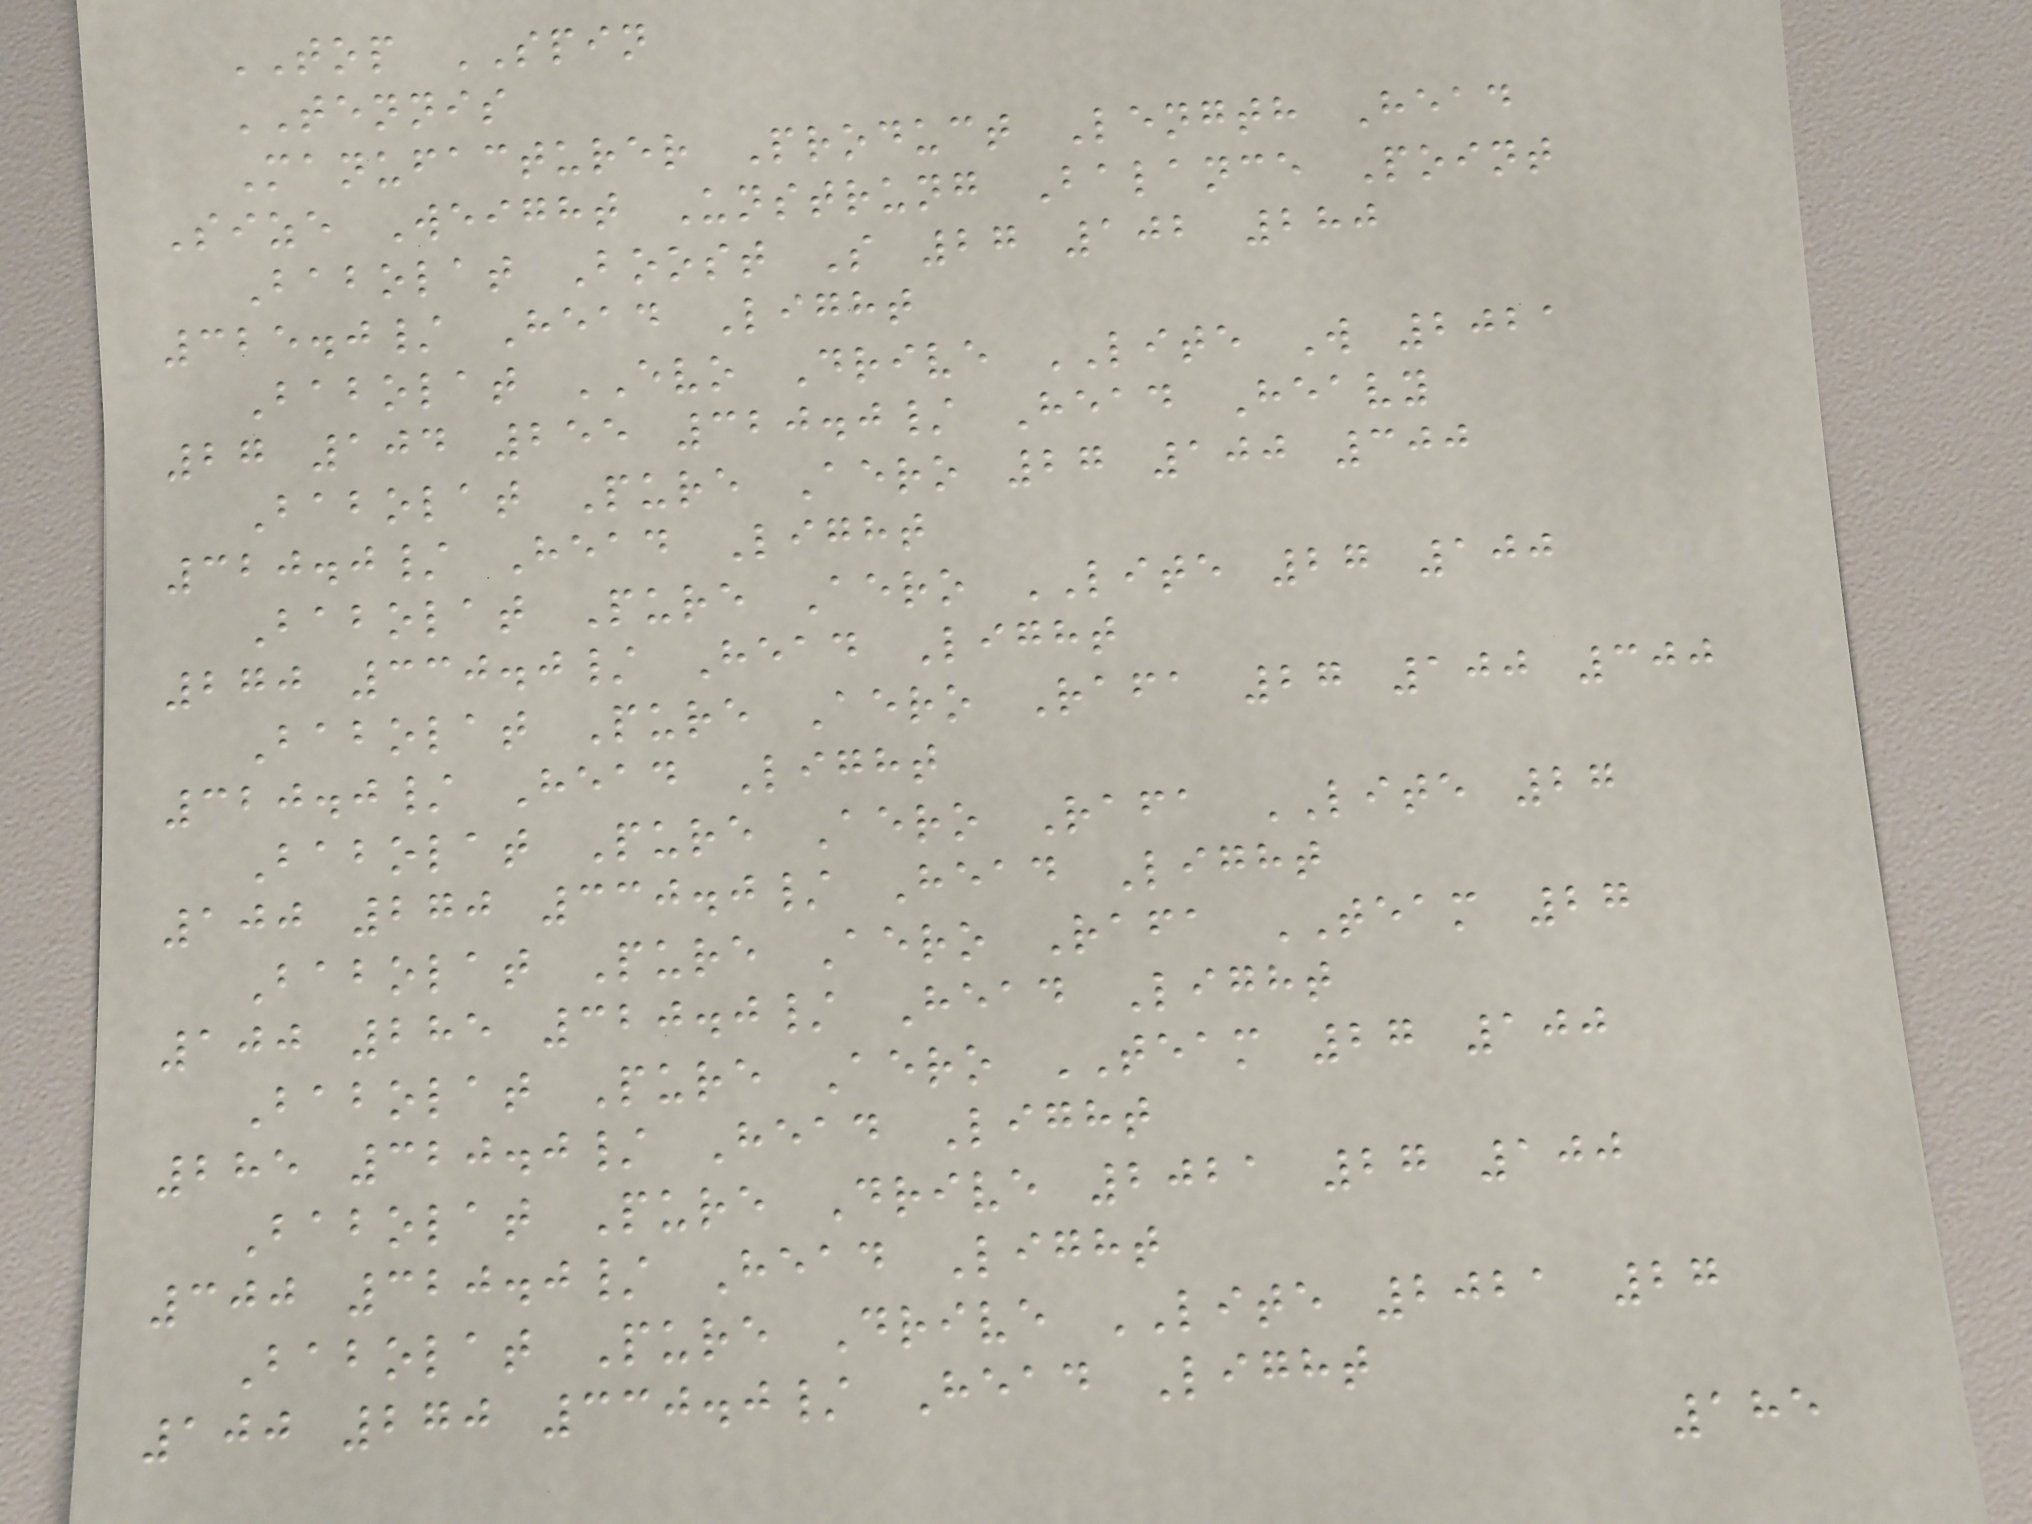TOP SPIN
TENNIS
Manufacturer Product Length Head
Size Weight Unstrung Balance Point
Babolat Boost S 27 102 280
325.0/ Head Light
Babolat EVO Drive LITE W 2021
27 104 255 320.0/ Head Heavy
Babolat Pure Aero 27 100 300
320.0/ Head Light
Babolat Pure Aero LITE 27 100
270 330.0/ Head Light
Babolat Pure Aero Rafa 27 100 300
320.0/ Head Light
Babolat Pure Aero Rafa LITE 27
100 270 330.0/ Head Light
Babolat Pure Aero Rafa TEAM 27
100 285 320.0/ Head Light
Babolat Pure Aero TEAM 27 100
285 320.0/ Head Light
Babolat Pure Drive 2021 27 100
300 320.0/ Head Light
Babolat Pure Drive LITE 2021 27
100 270 330.0/ Head Light
185
